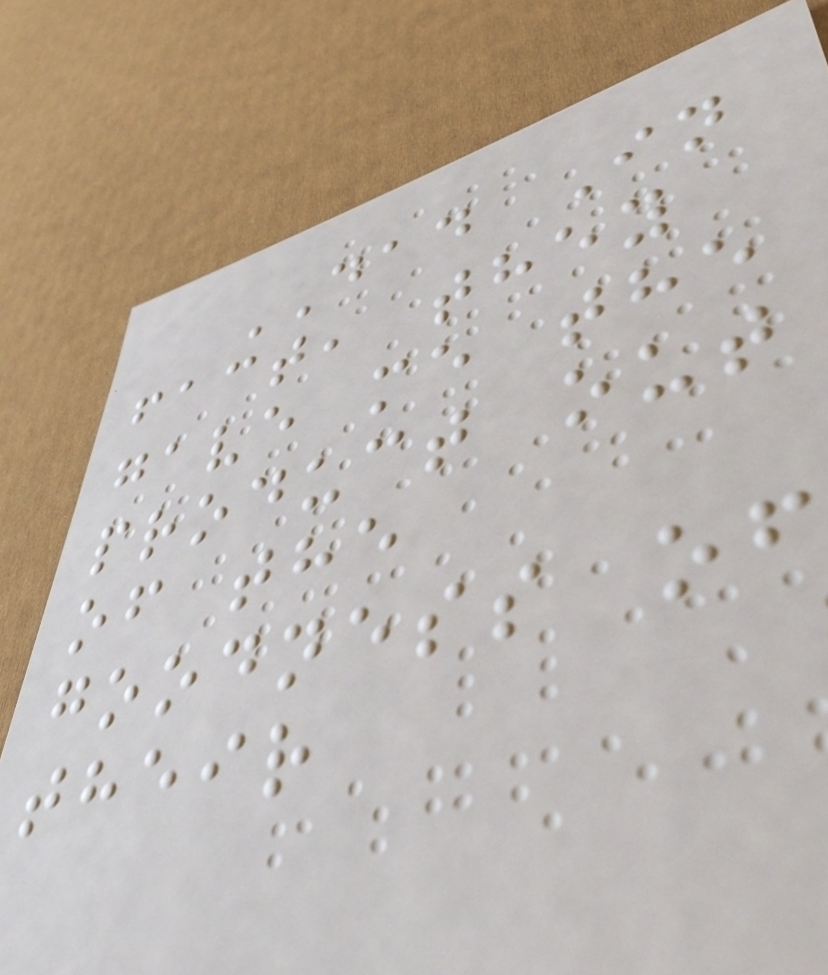DAD In
fact, they
gave me the
product out
of the
goodness of
their
